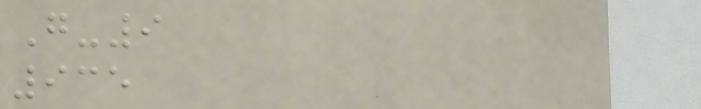G-9
935
